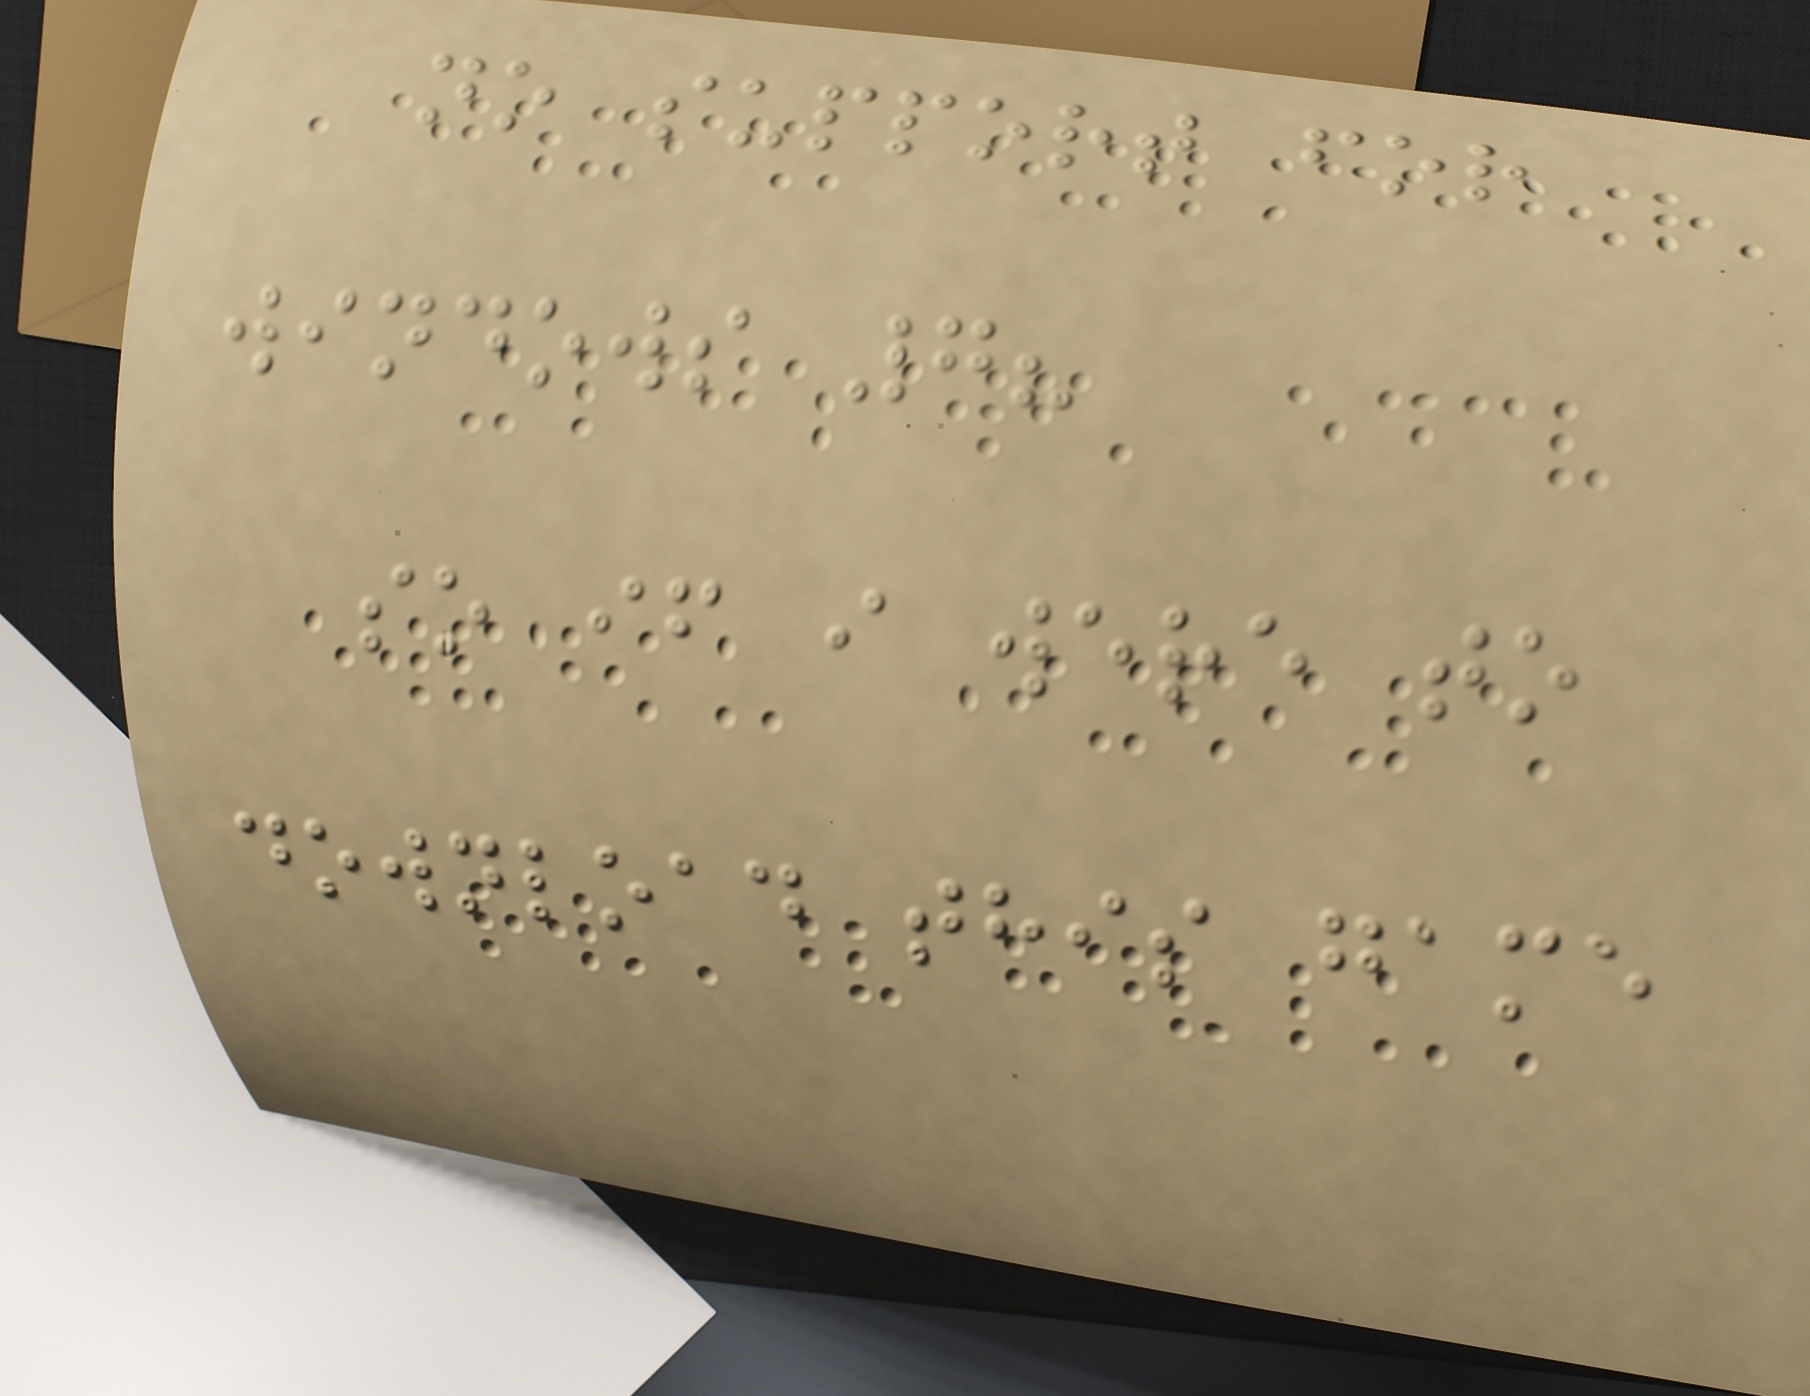no support for
windows 7?
so if i were to
download this game
